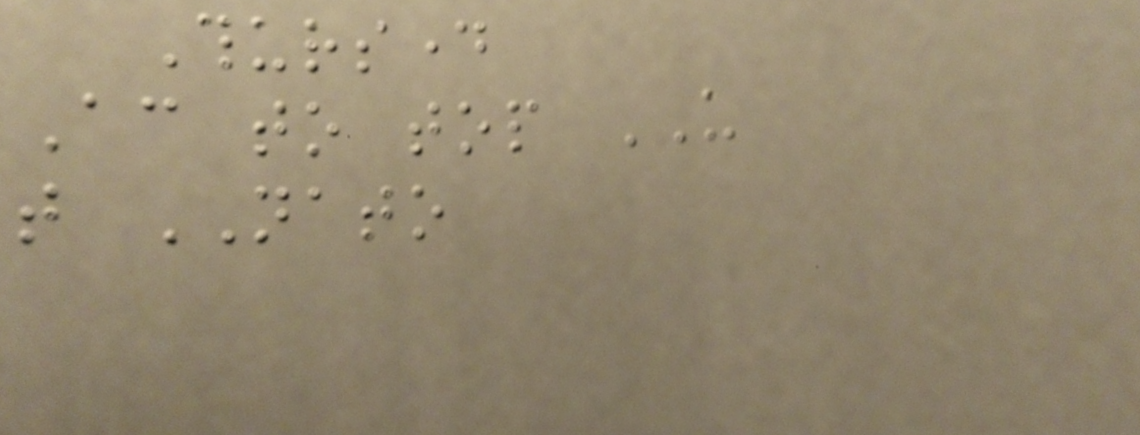Thursday
According to top US
that NATO
